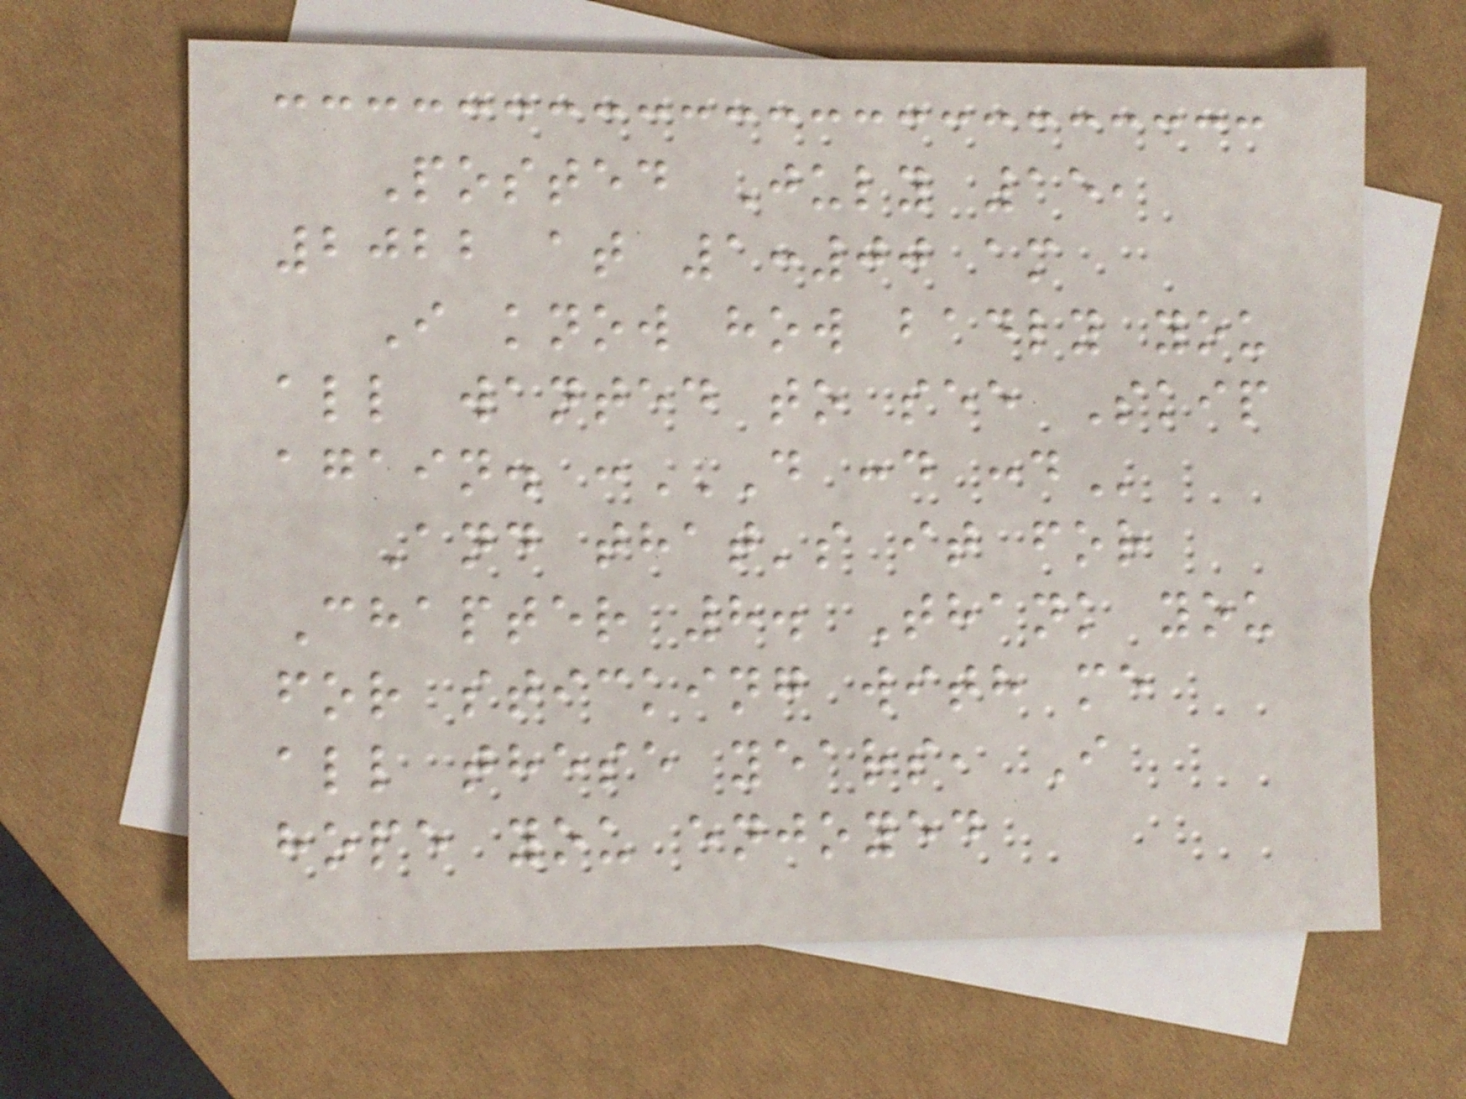Posted July 15,
2022 at 1:00 am
I know how badly you
all wanted to see Skip
again. :D :D :D
And that's it for
Chapter 8. Thank you
for sticking with me
all these years, I
hope you enjoyed
